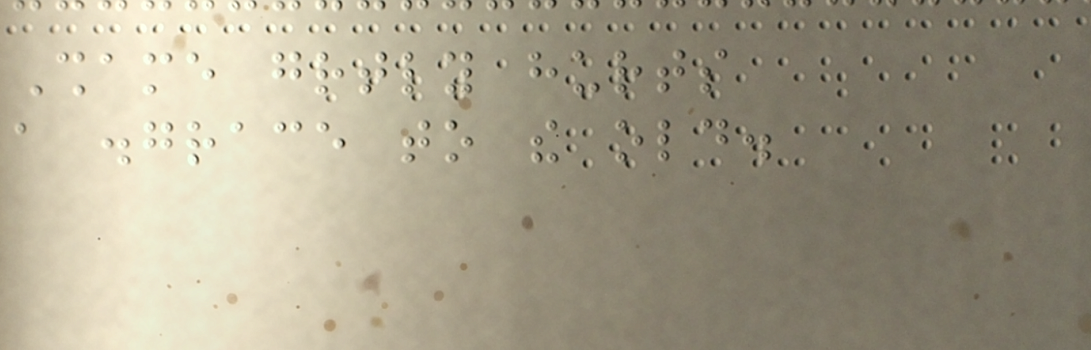Shame greatly hurts
a disgrace to the old.
